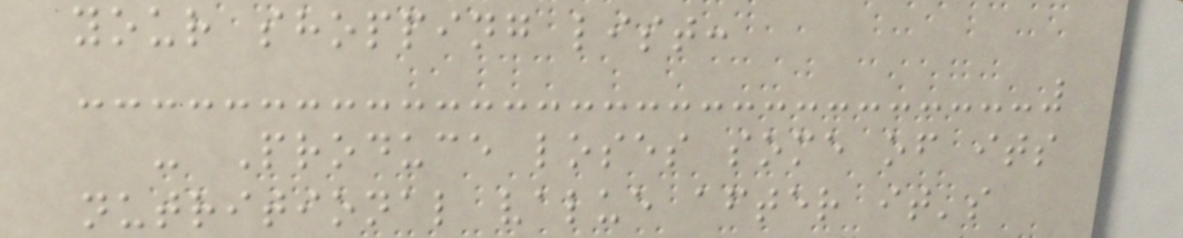your shopping list:
- Produce loses some of its
nutritional value after it's
